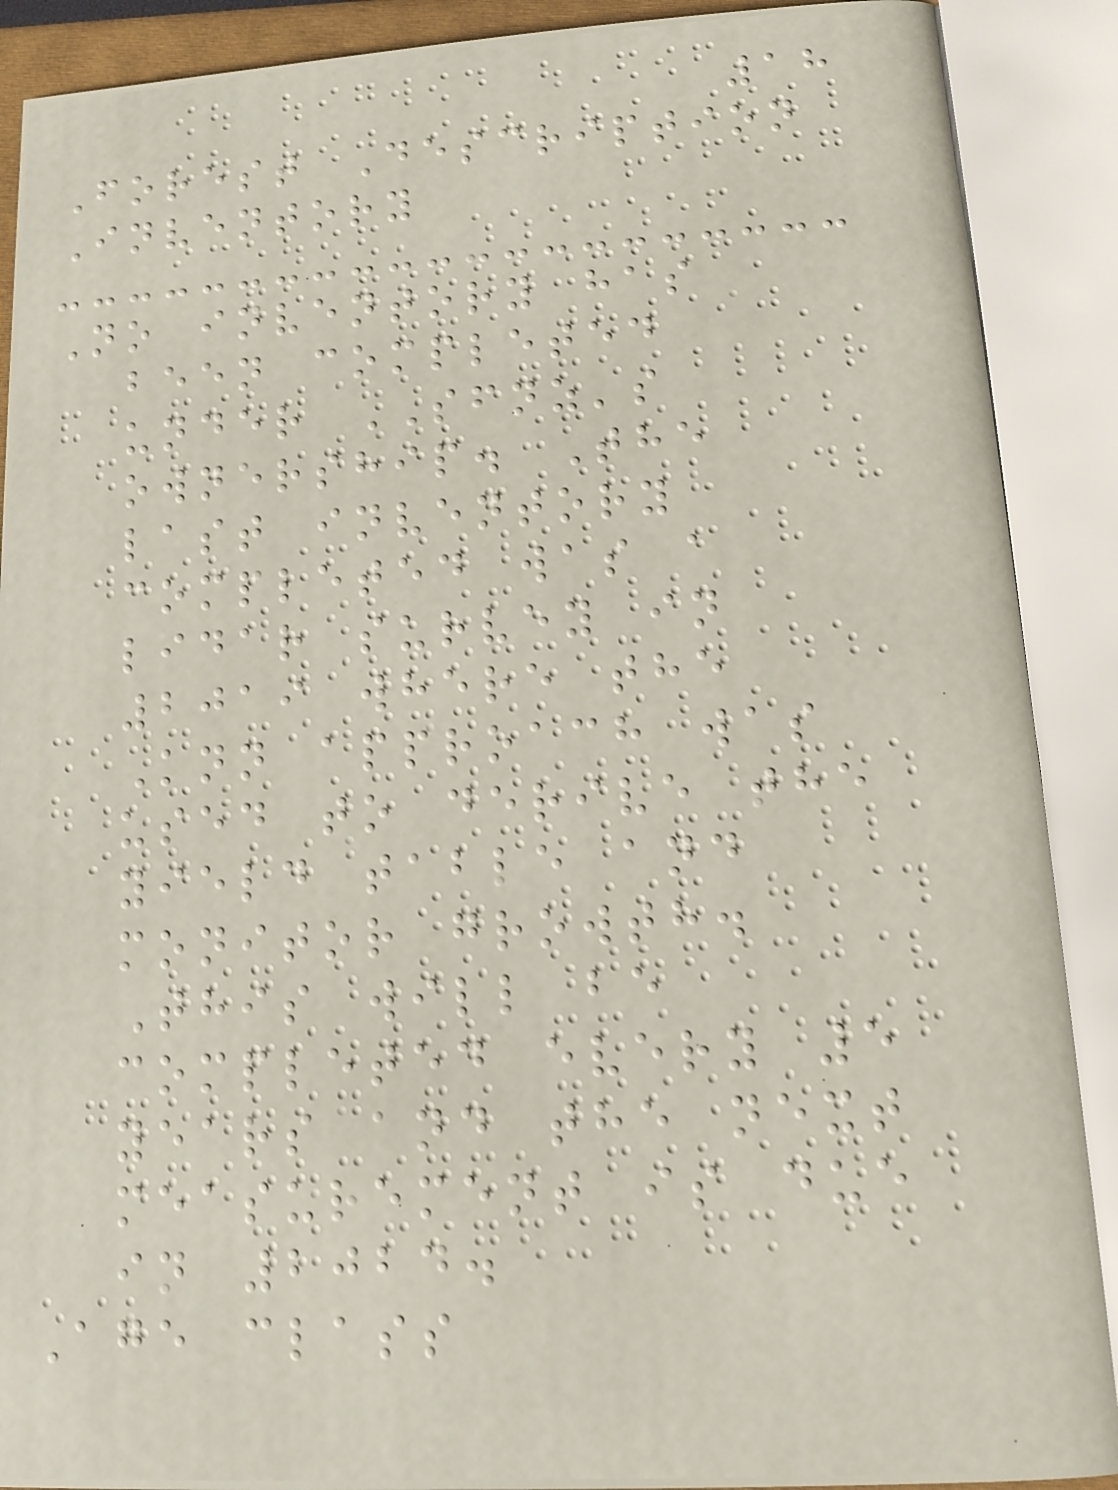18
Forest Description
Inventory
No inventory has
been completed
under SFNZ's
ownership. The
last inventory
completed was a
lidar survey in
2019 where the
Knn approach was
used to derive the
yield table and
monitor growth.
This will be
completed every 5
years and the next
measurement is due
in 2024.
Age class
